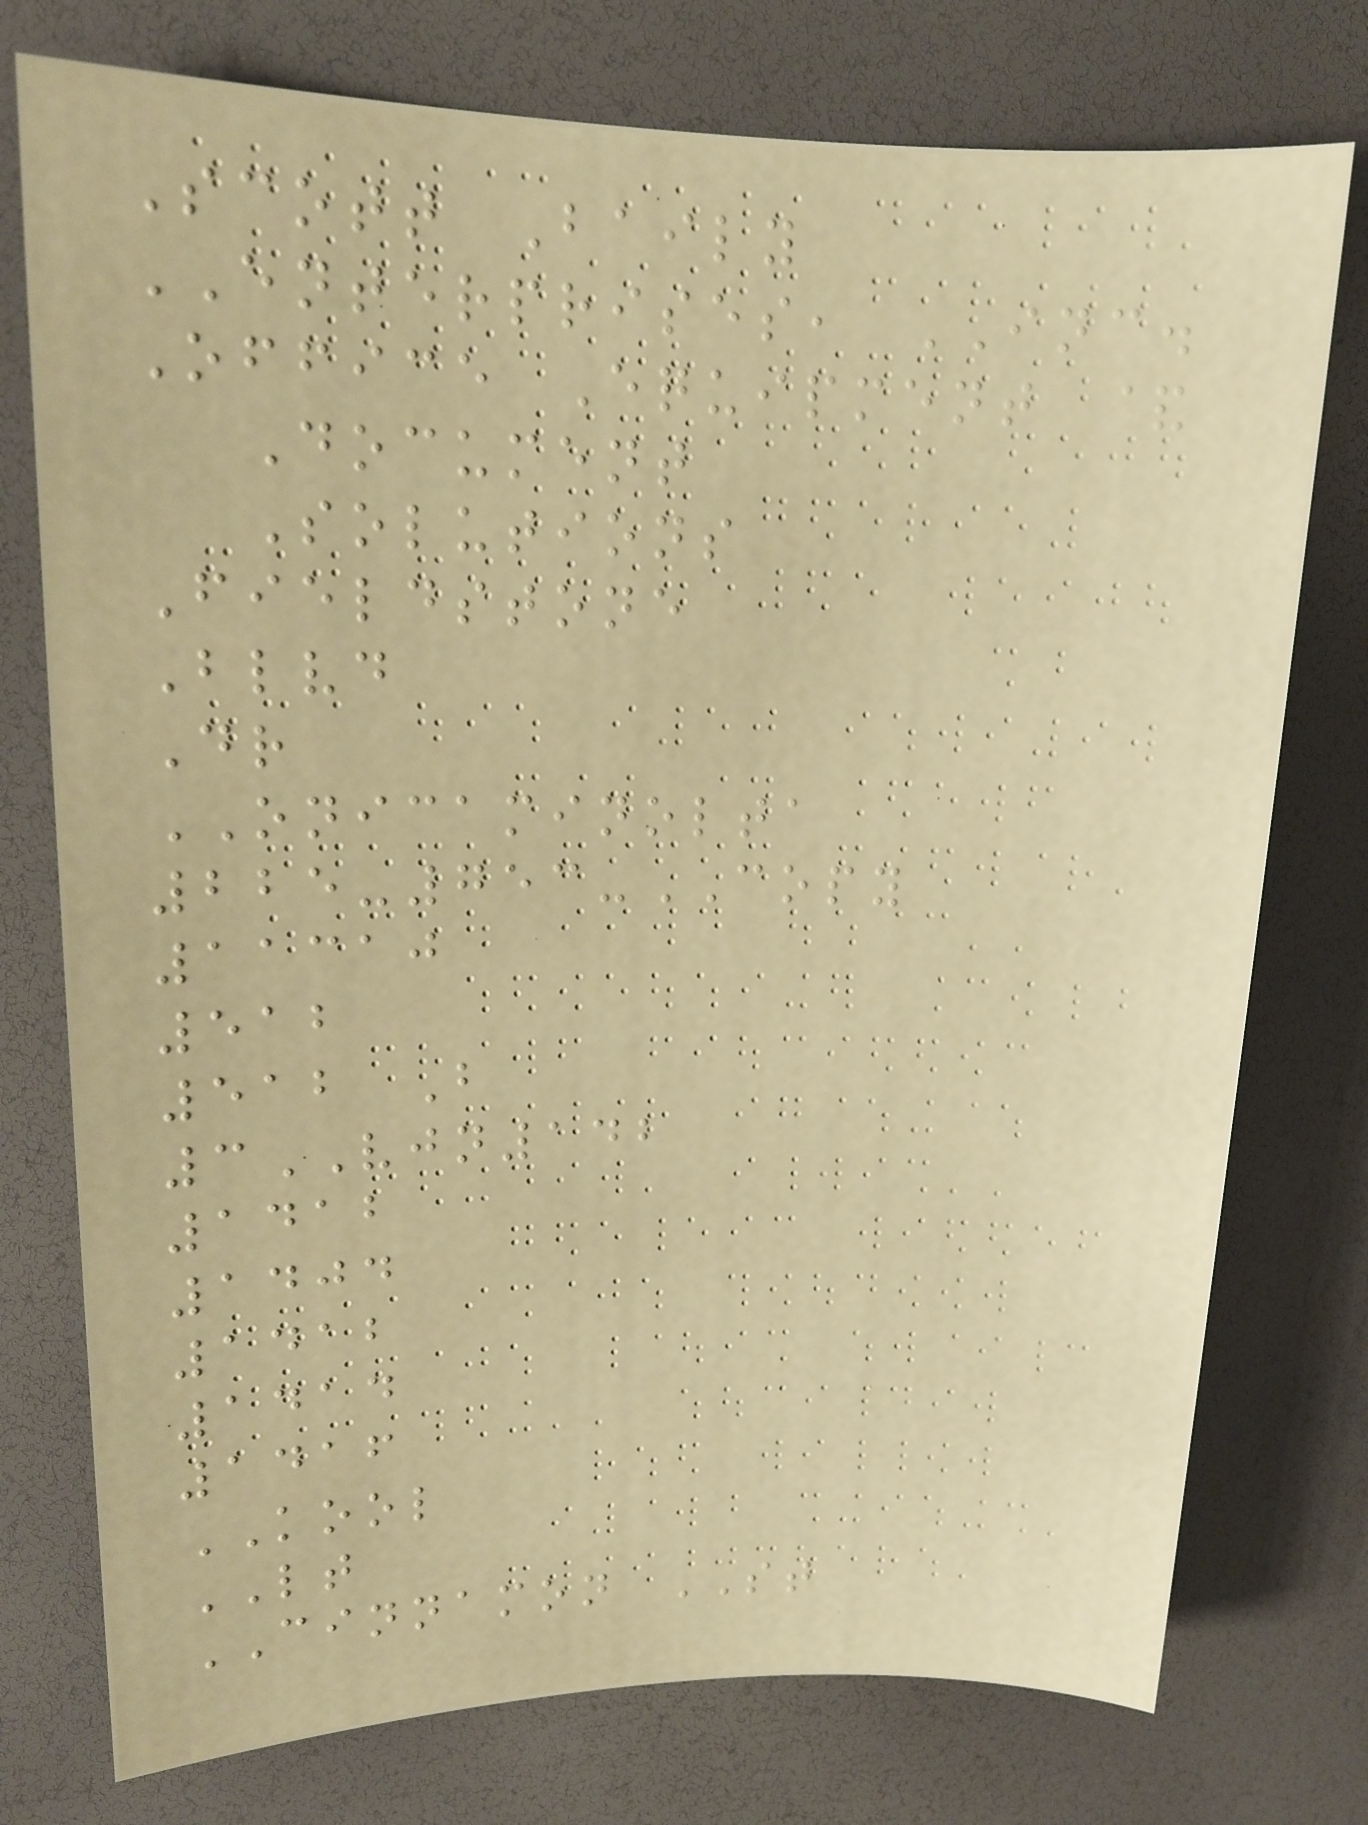Scott Baily
ENTERPRISES, INC.
Office Equipment &
Document
Solutions
Fieldstone
Blvd
Dr
ONICAMINOLTA
225-753-COPY
11310
512
512 B
3VJN142
1412
1404
1412
1414
1416
KOOL
LT
CINNAMON ST
